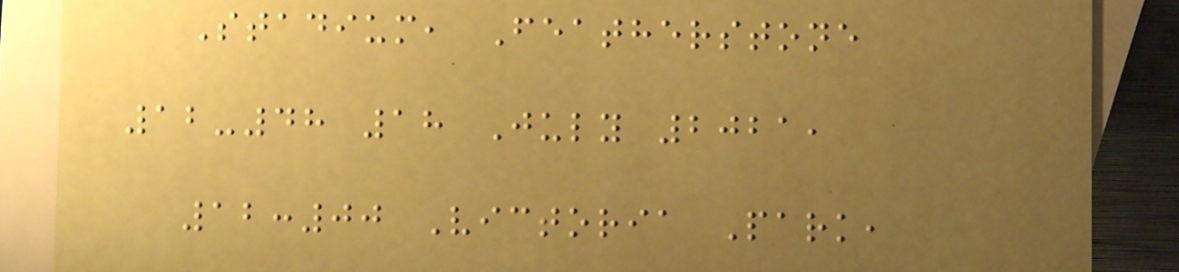Stadium, Featherstone
12-48 18 July 2021,
12:00 Victoria Park,
